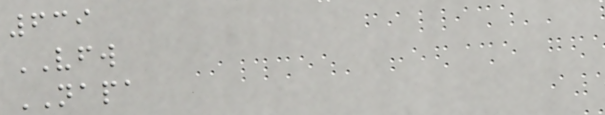639
VFW
NAPA
